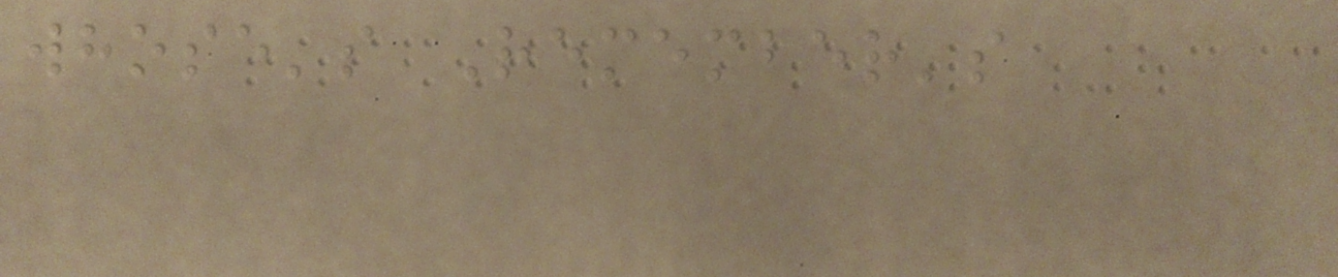whose's Remember's
